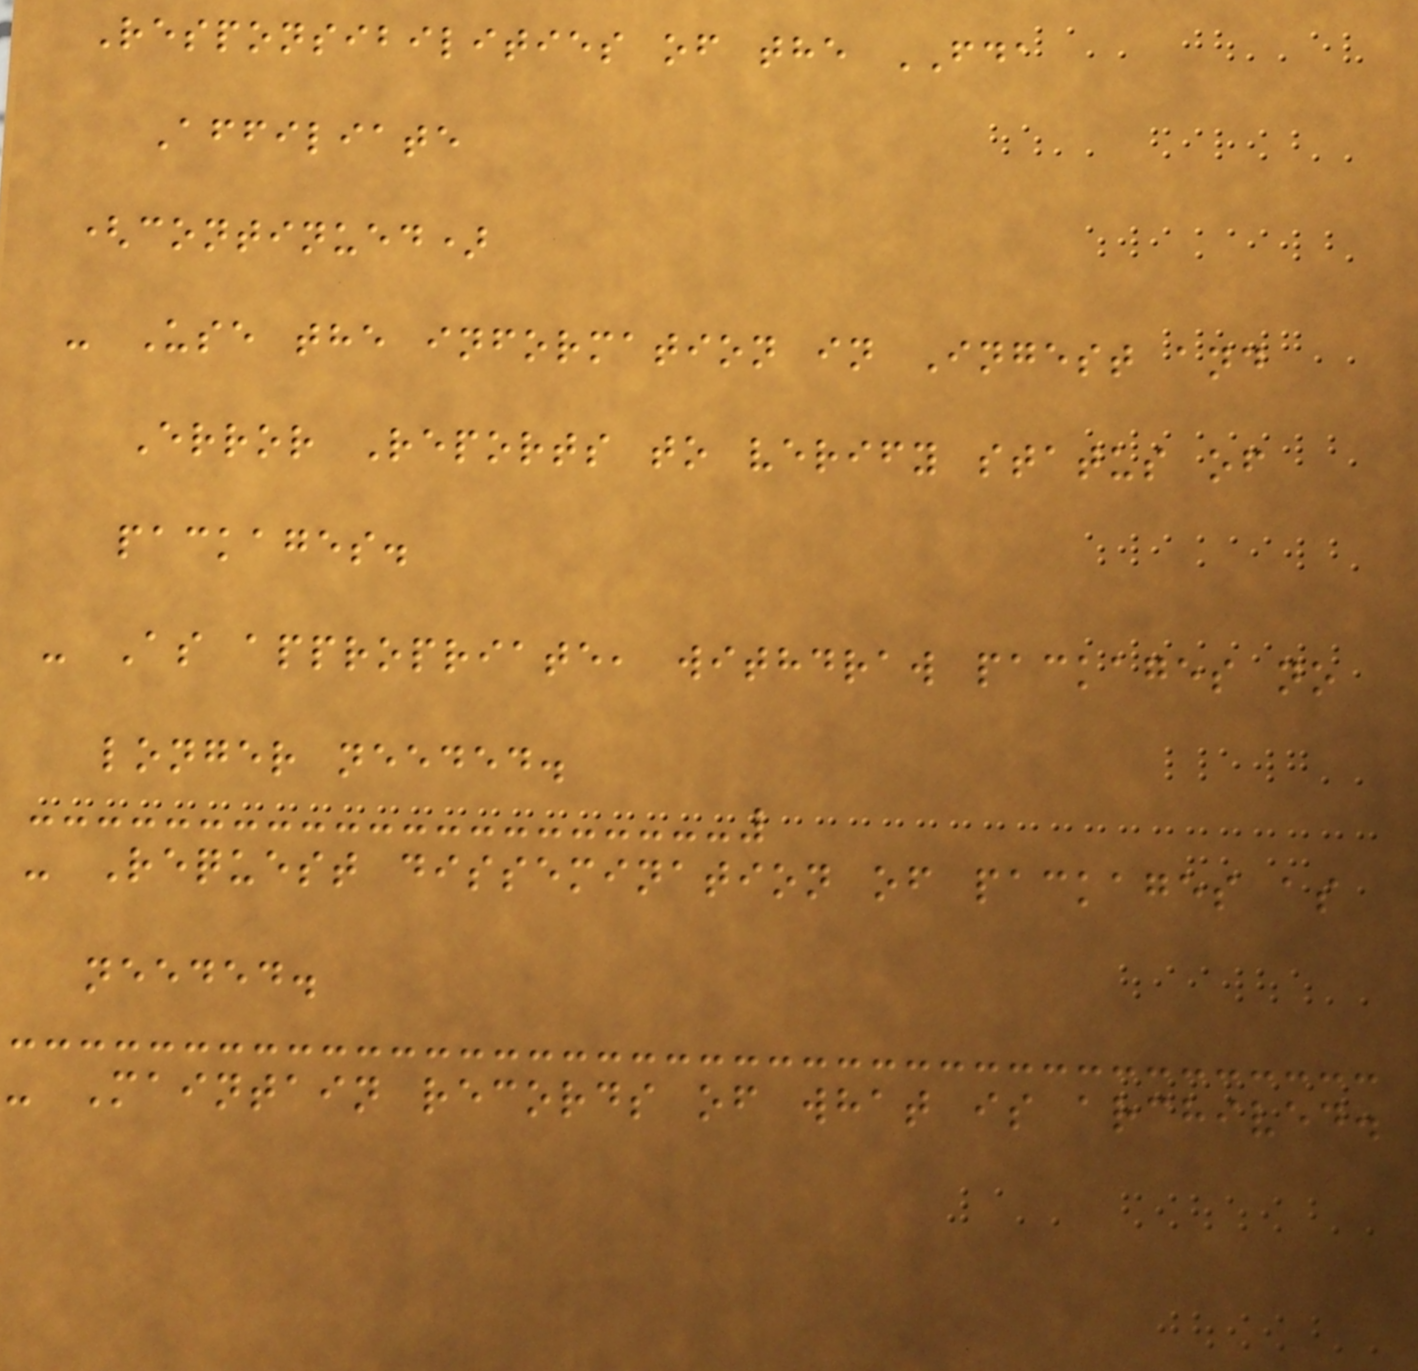Responsibilities of the FDA
Affiliate
(continued)
- Use the information in Ingest and
Error Reports to verify status of
packages.
- As appropriate, withdraw packages no
longer needed.
- Request dissemination of packages as
needed.
- Maintain records of what is archived.
